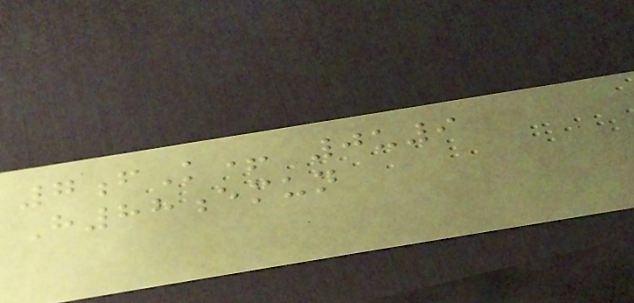7fK+ 0u9
H88emun
